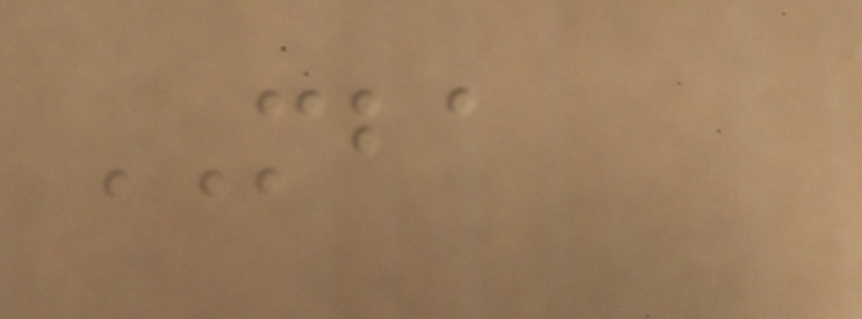MBA
